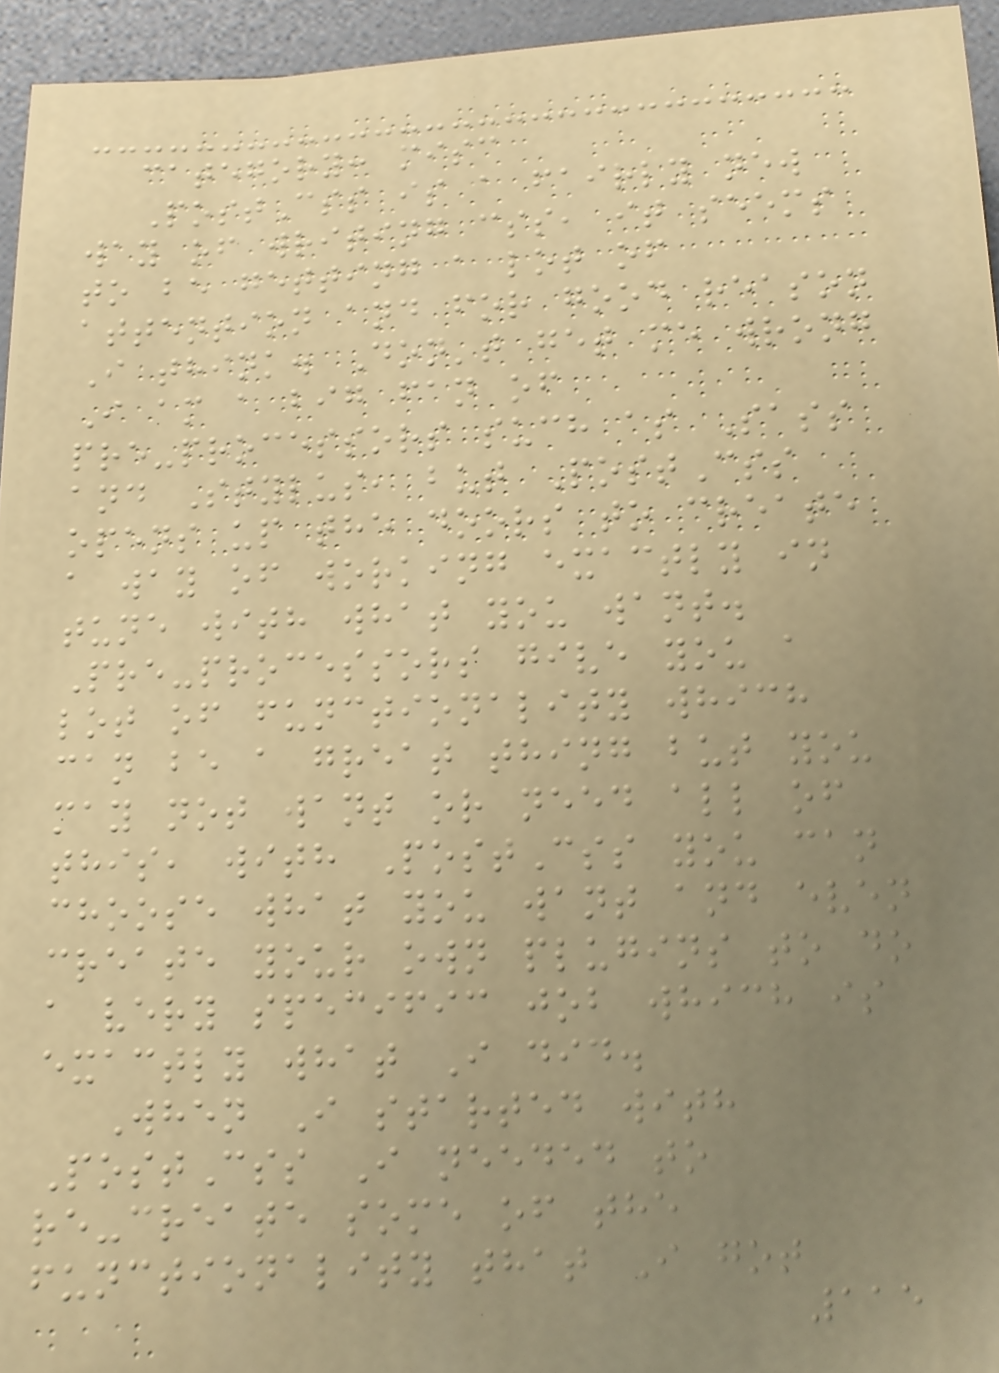category: misc
PostCss is a fairly new
way of writing css, it seems
to be getting a lot of
attention and for good reason
I think. Don't get me wrong
I am a big fan of
pre-processors such as Sass
and Stylus, but PostCss
opens up the doors to create
a way of working exactly in
tune with what you want.
Pre-processors give you a
lot of functionality which
can be a great thing but you
may not want or need all of
this, with PostCss you can
choose what you want and even
create your own plugins to do
a very specific job which is
exactly what I did.
When I started with
PostCss I needed to
re-create some of the
functionality that I got
115
